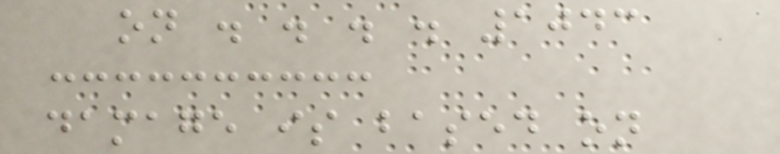on . . . . 1043
damage is based on
